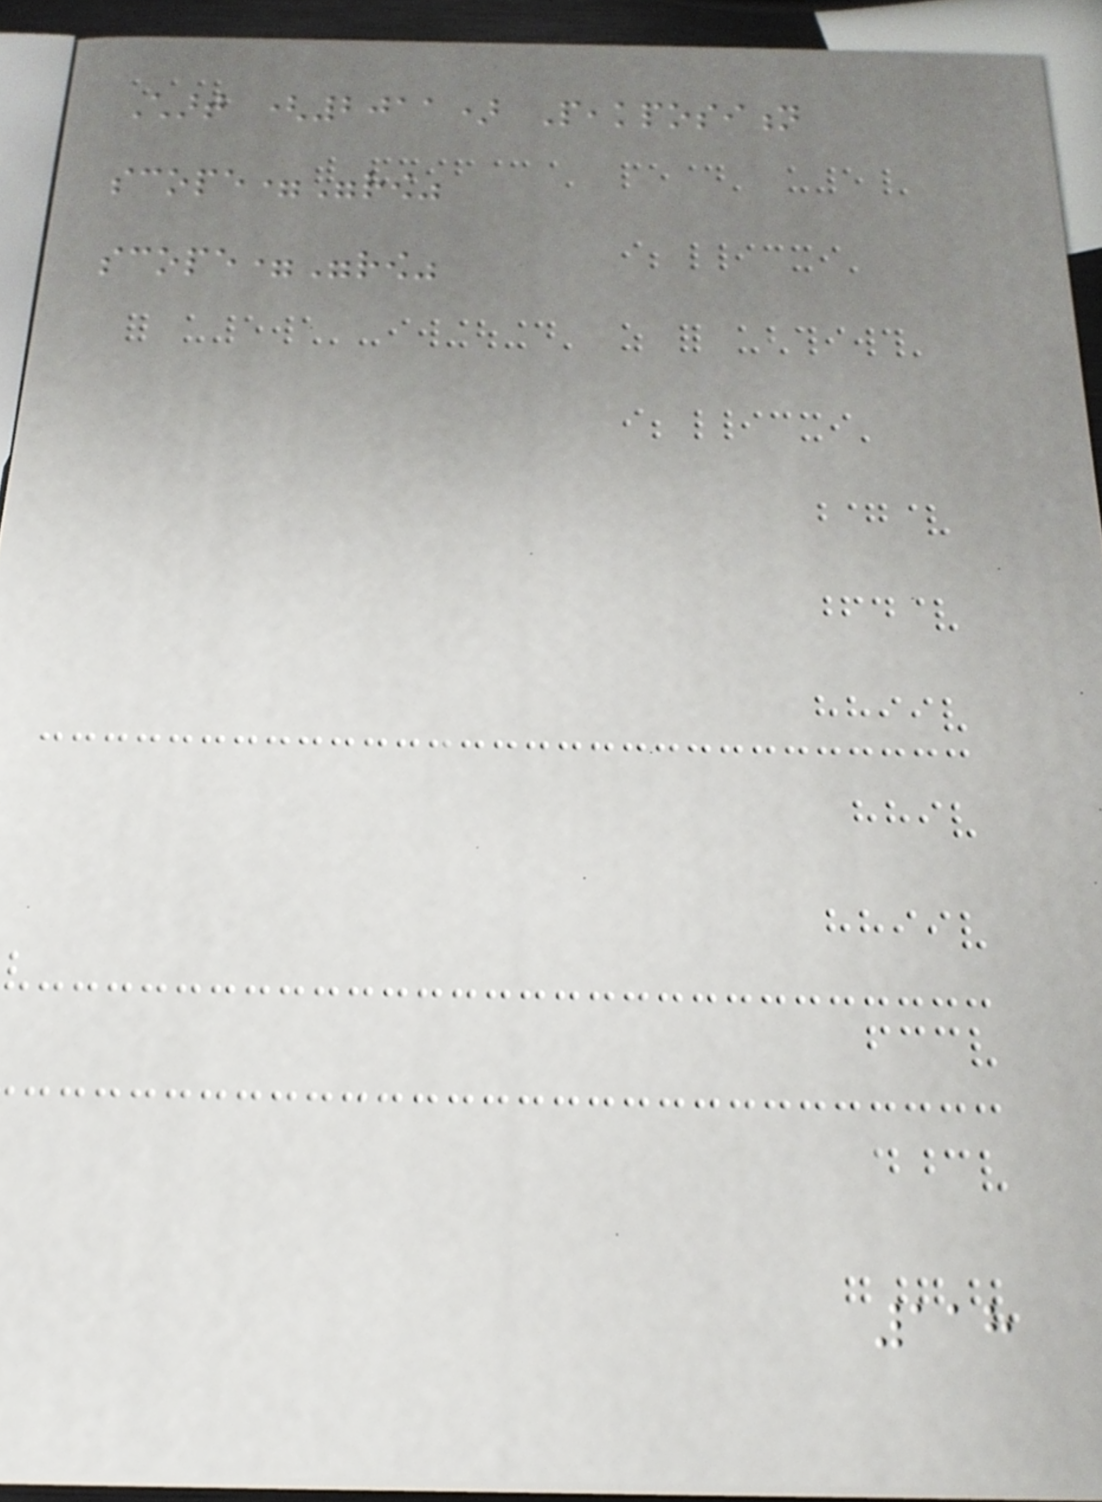Chart (2011) Peakposition
scope="row"
scope="row"
118
